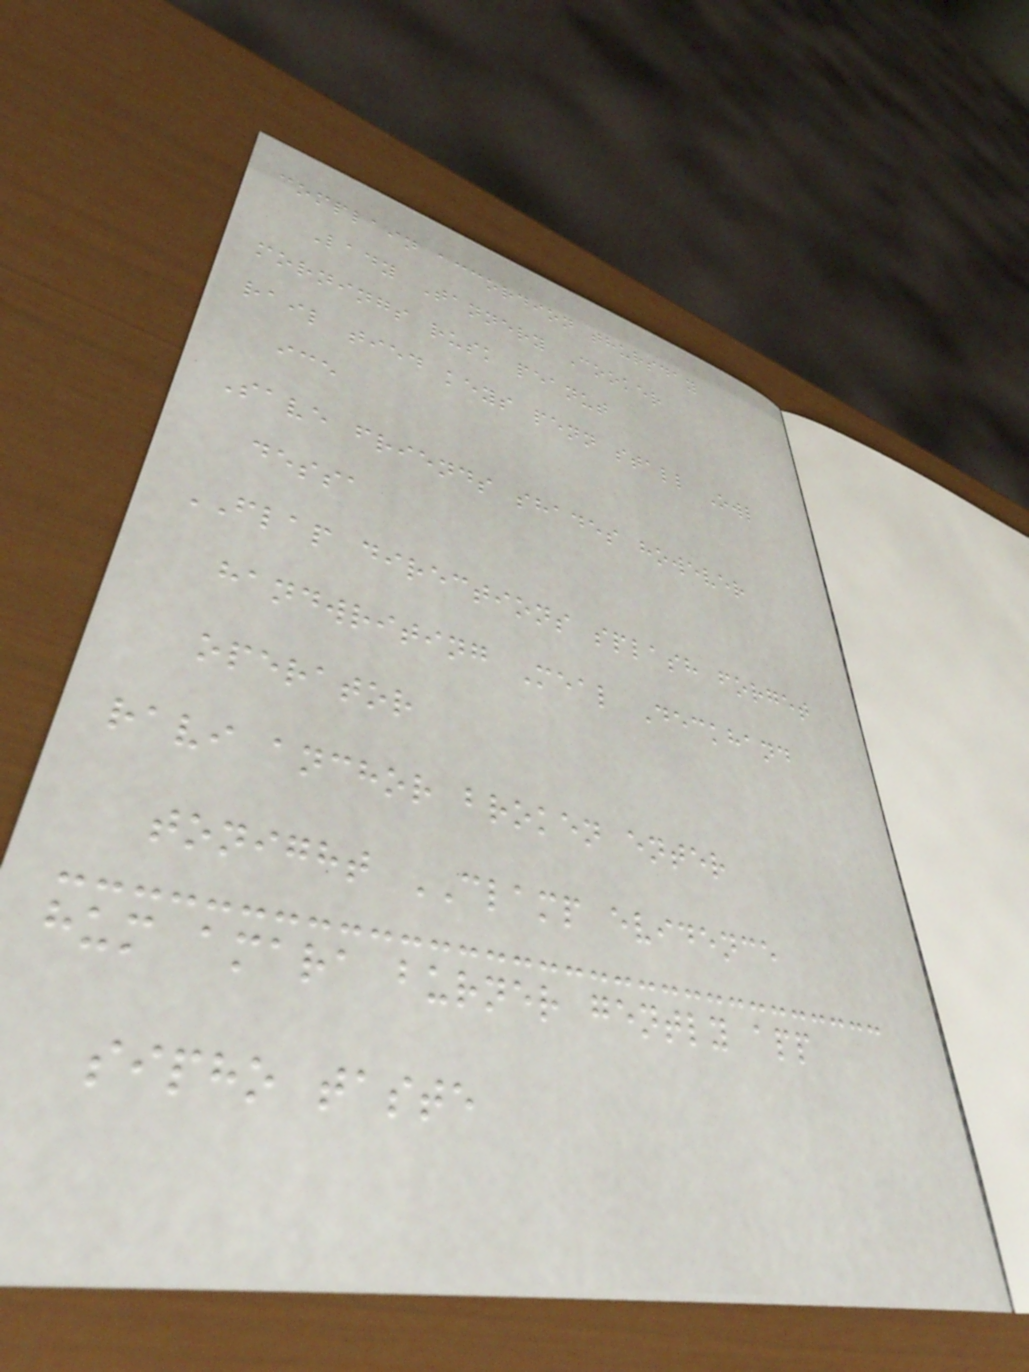complain accordion thursday
Lady Tannery Cooker
mornings rusk peanut
rail tied keys penn stall Owl
ice
Save friends shades however
dessa
FLAP directions splash forget
handwriting Meal Deckhand
operator
ravi anchor broken enter
tonight CLAMP evidence
hum amara burner gently app
sipho taste
